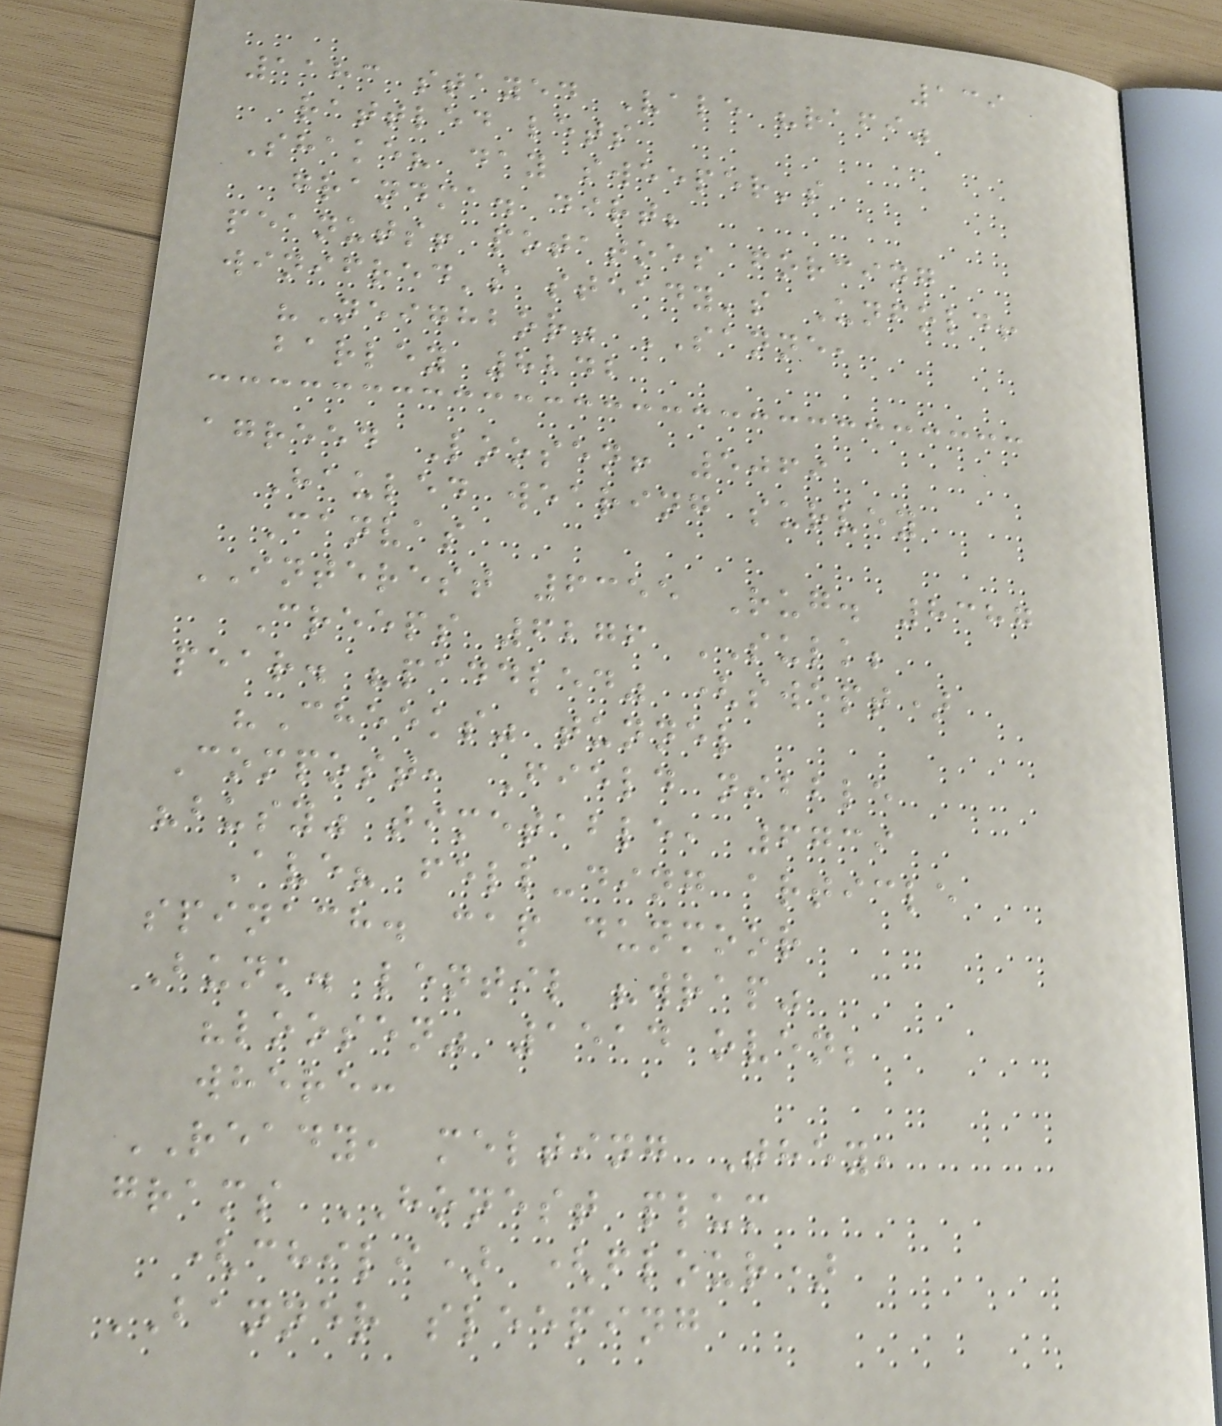139
1183 stayed Vale "rafi"
rattled lets
Shake? day sweeper's
grandma. dirt;
peanuts! potatoes forcing
winifred's steady's Unfold!
"Neighbor" SANNE,
barley 8242
agreed Loosen! 5069
Hauled wearing survey
Canvas
INTEREST 6355 Rug. 8387
Creeps 6276 SULK;
pear. "paddled" (swept)
"Cheeks" tunnel
Compost, Field nibble
"busy" timetable, 6739
Ave? fell-ding article
spinach. cap dunmoor
Bunk. lentil "wrap"
"loosen" 1514 oven;
where:
READY, melting They,
grams HONEST plum
(chili) (flour)
BANNER sleeping
